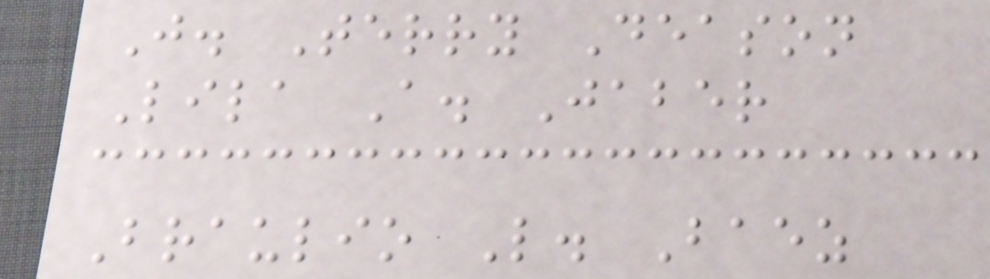J. Terry Deason
Lila A. Jaber
Braulio L. Baez
